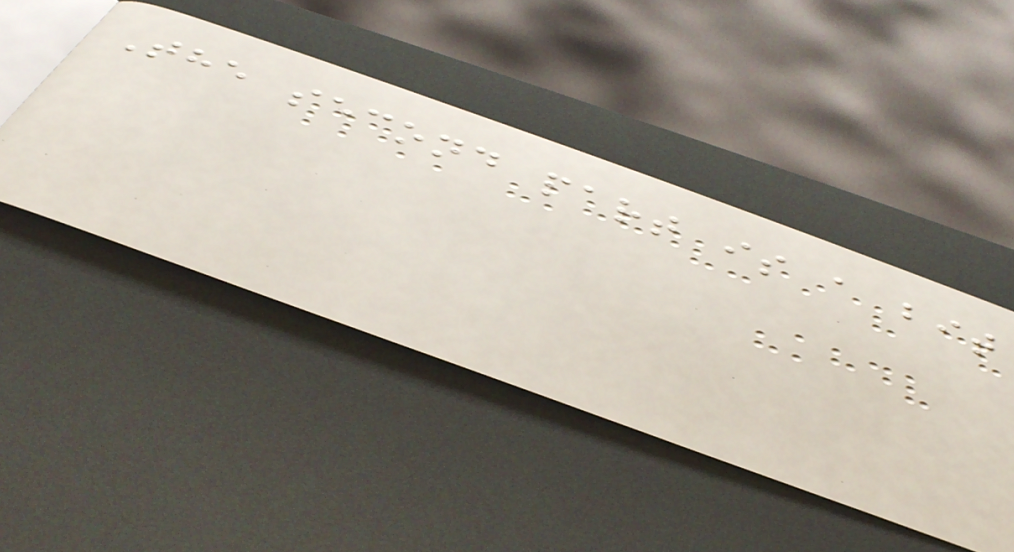The second part is a bit
